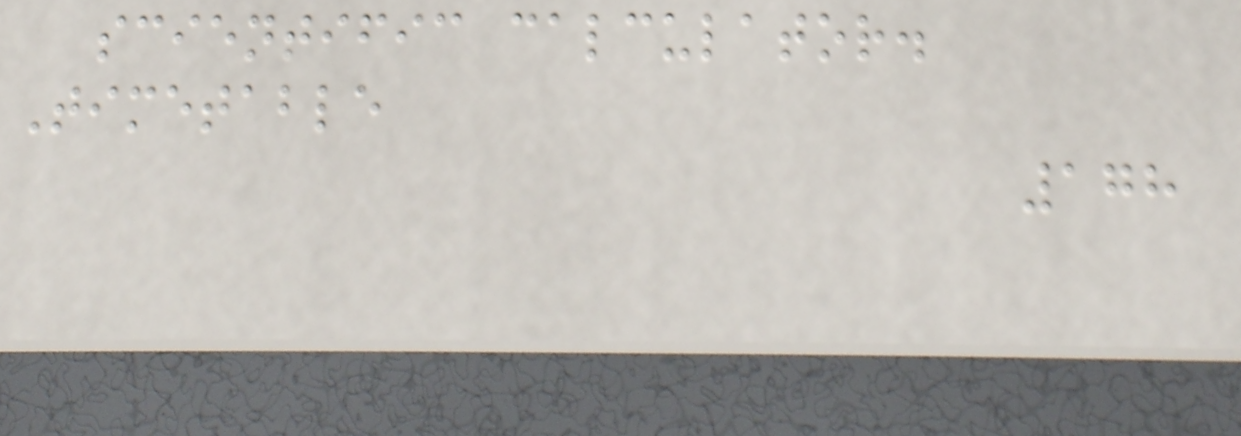scientific calculator.
Timetable
178
